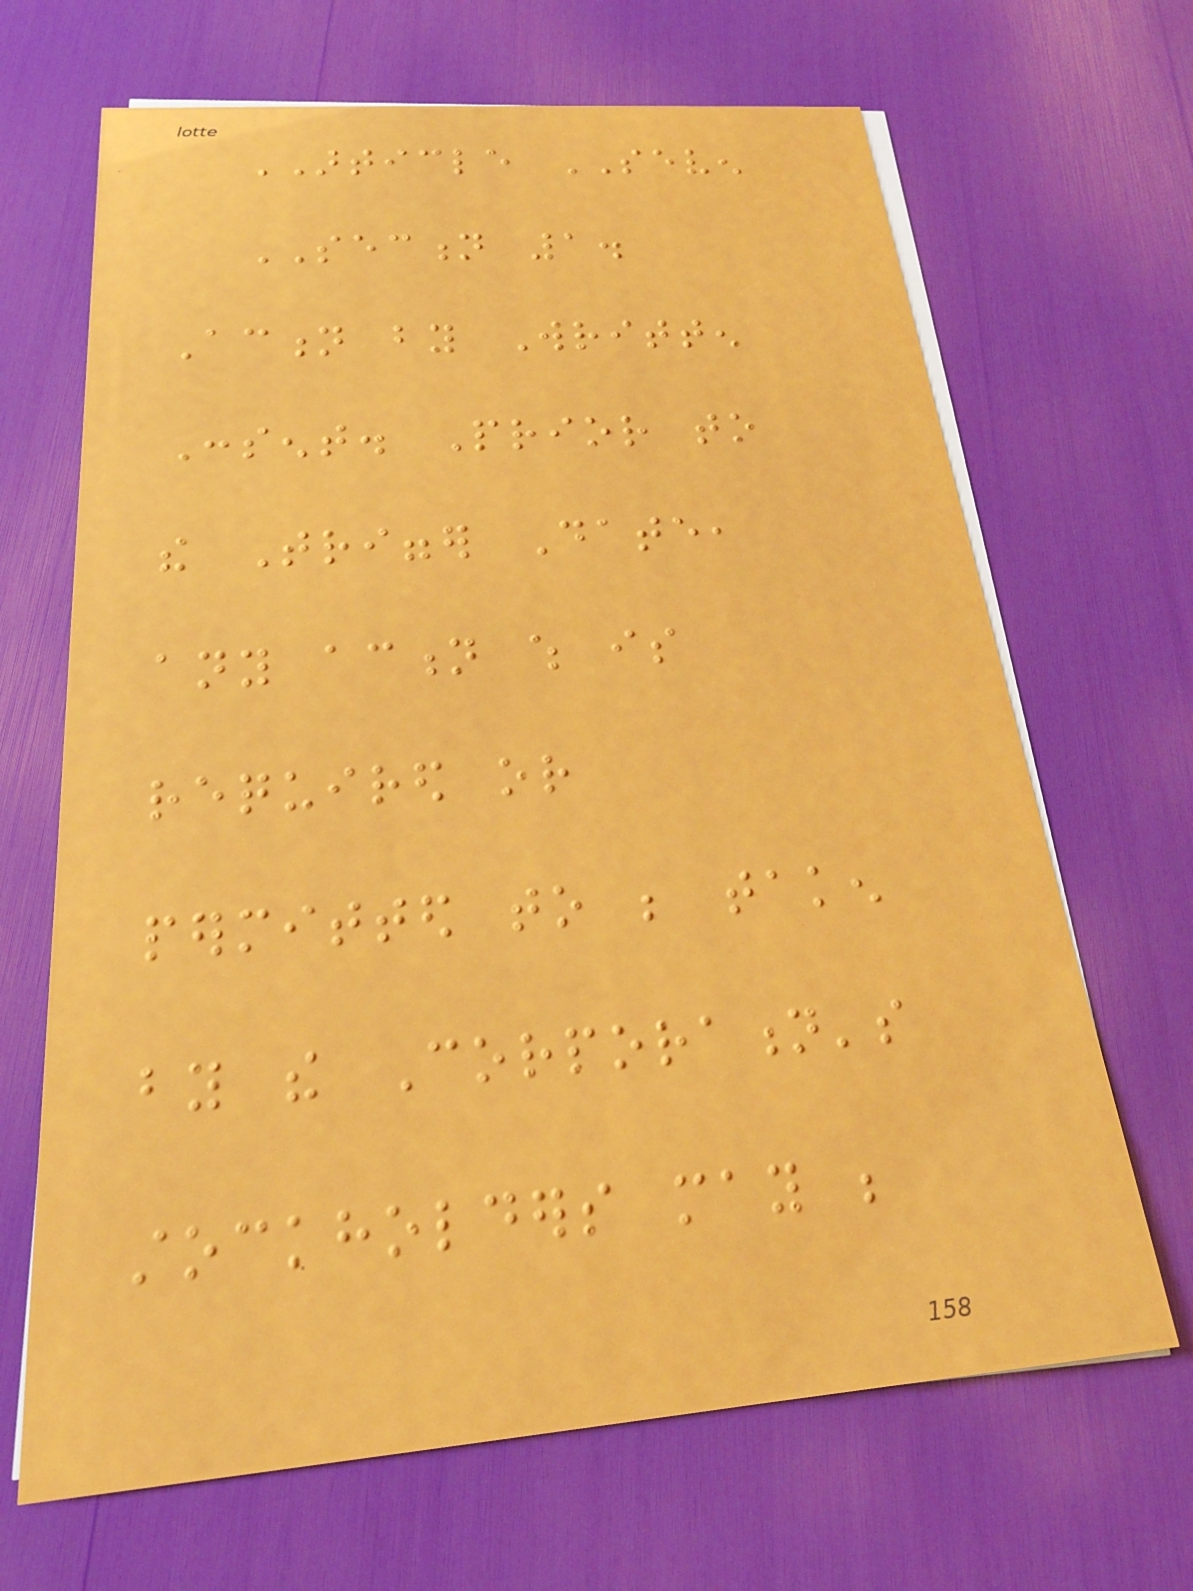ARTICLE SEVEN
SECTION 1.
Action by Written
Consent. Prior to
the Trigger Date,
any action which is
required or
permitted to be taken
by the Corporation's
stockholders may be
